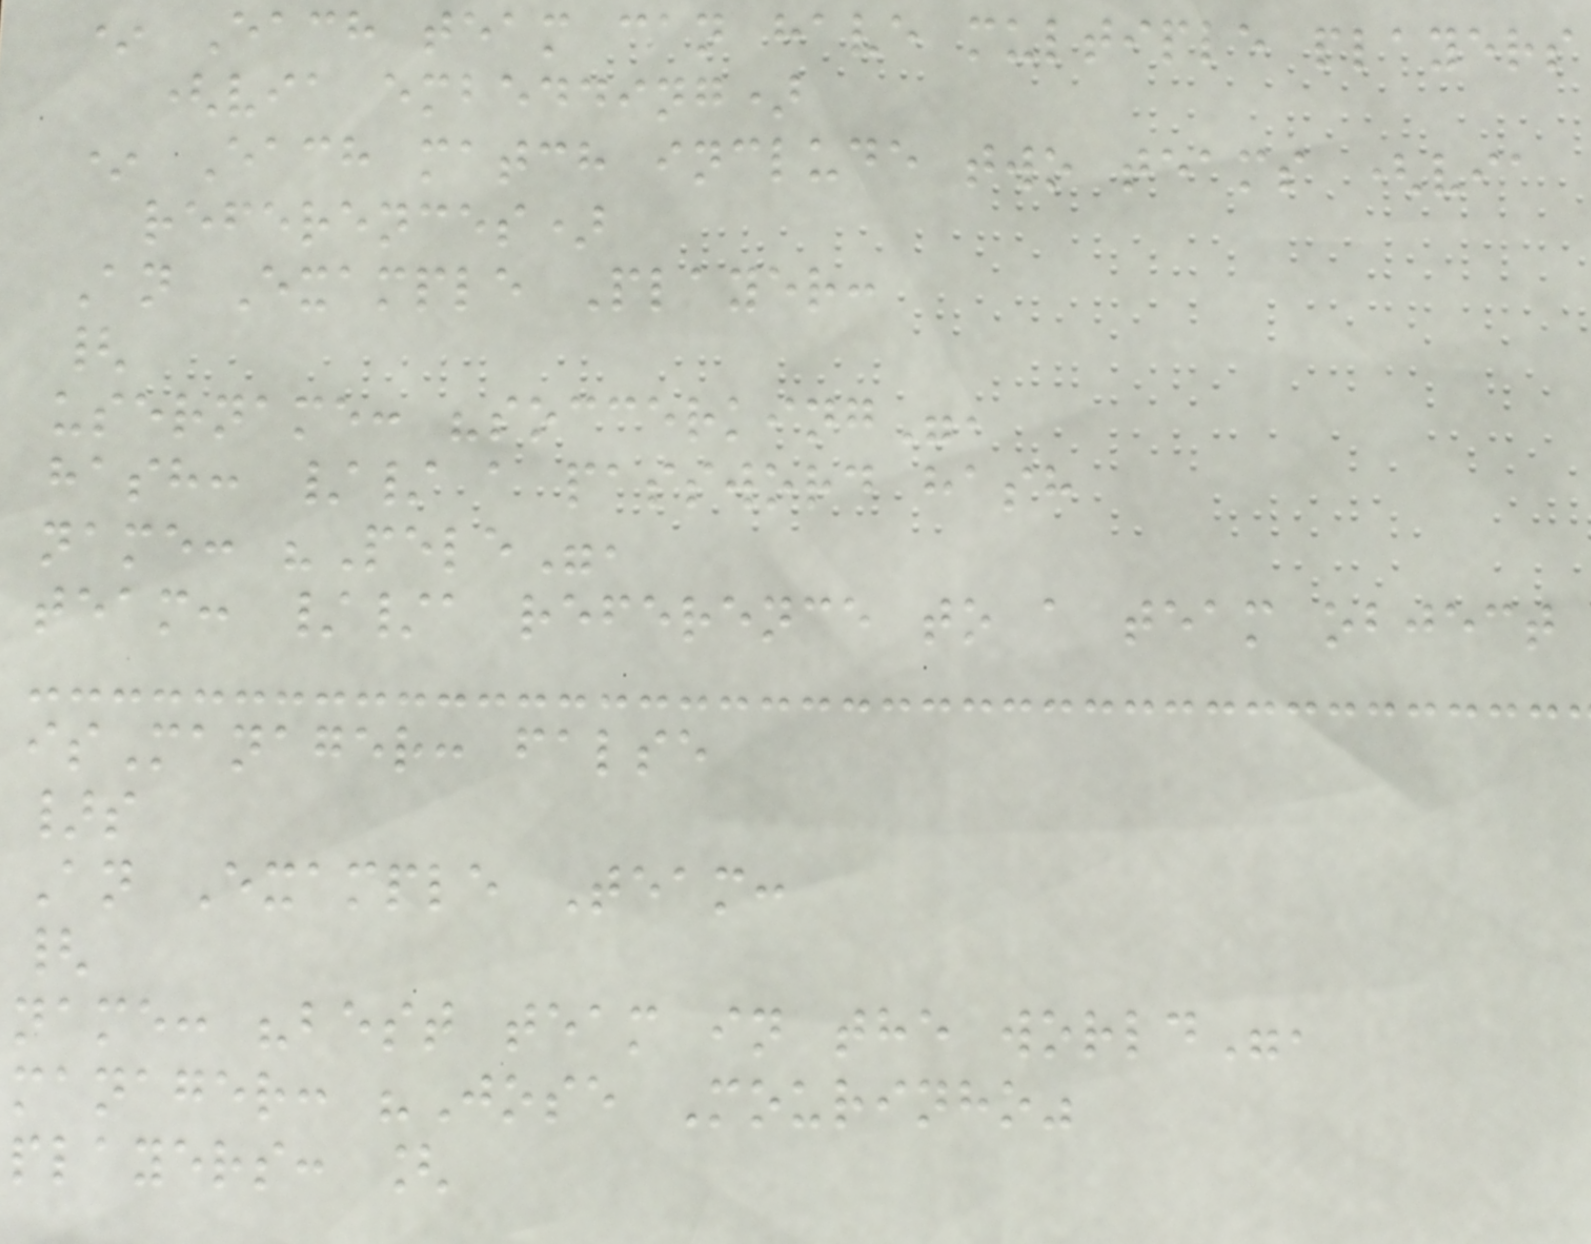* Each team can have multiple players
(via embedding)
* Each match include two teams (via
references)
An Example Player:
{
username: "soccerking",
hash: // a password hash
name: "Pele",
team: //a reference to a team object
isManager: false
}s
An Example Team:
{
name: "best team in the world",
manager: "Jose Mourinho"
players: [
